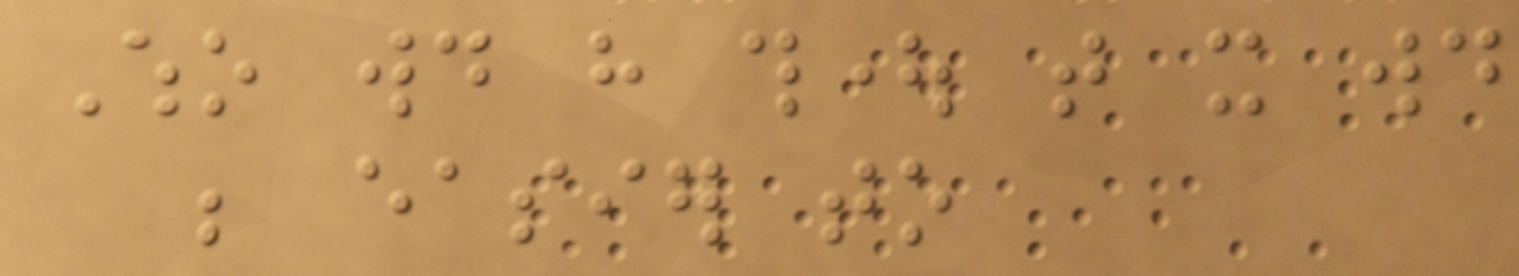Who would have thought that it would
be easier to
